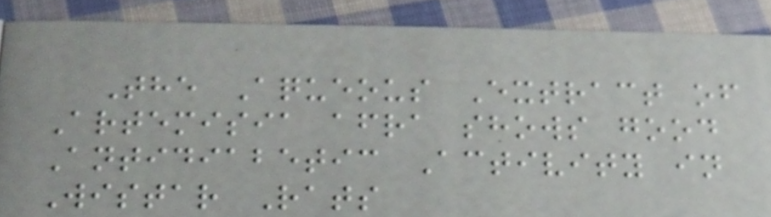The Aqueous Extract of
Artemisia afra shows good
Antidiabetic Activity in
Wistar Rats
